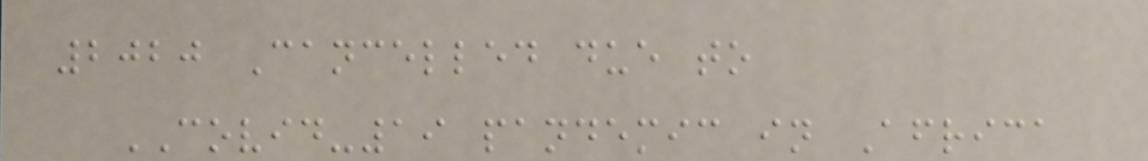2020 Cancelled due to
COVID-19 pandemic in Africa
